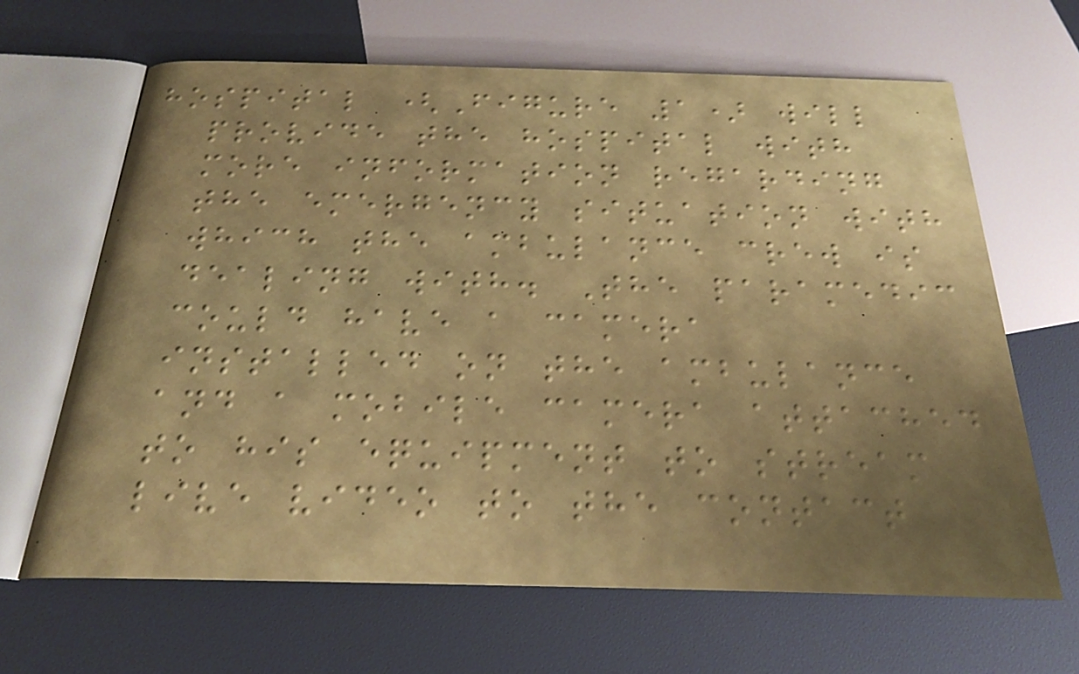hospital (Figure 1) will
provide the hospital with
more information regarding
the emergency situation with
which the ambulance crew is
dealing with. The paramedic
could have a camera
installed on the ambulance
and a mobile camera attached
to his equipment to stream
live video to the contact
